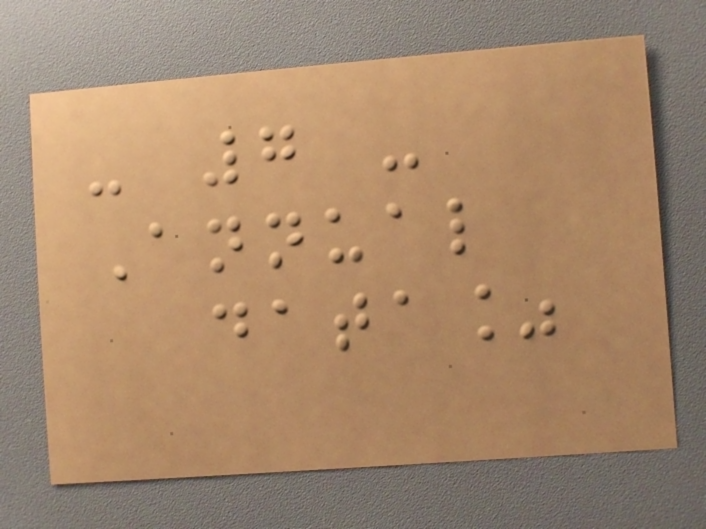- 7 -
Annual
data%
